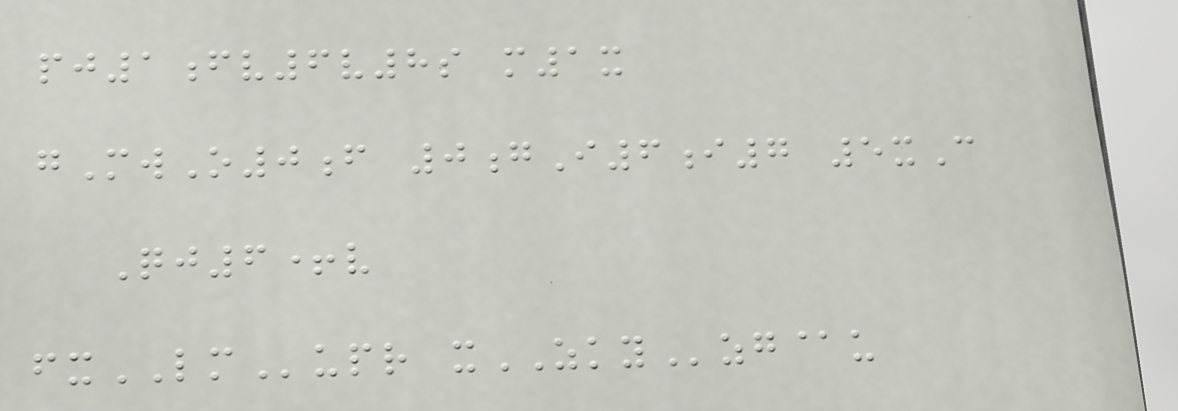pj1fv6v8s m1x
gMwO0f 0gI6i7 5xC
Qj6+v
fxLMupr xZKYzg@u
